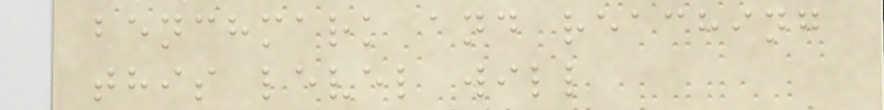benchmark and reaching
this level will
